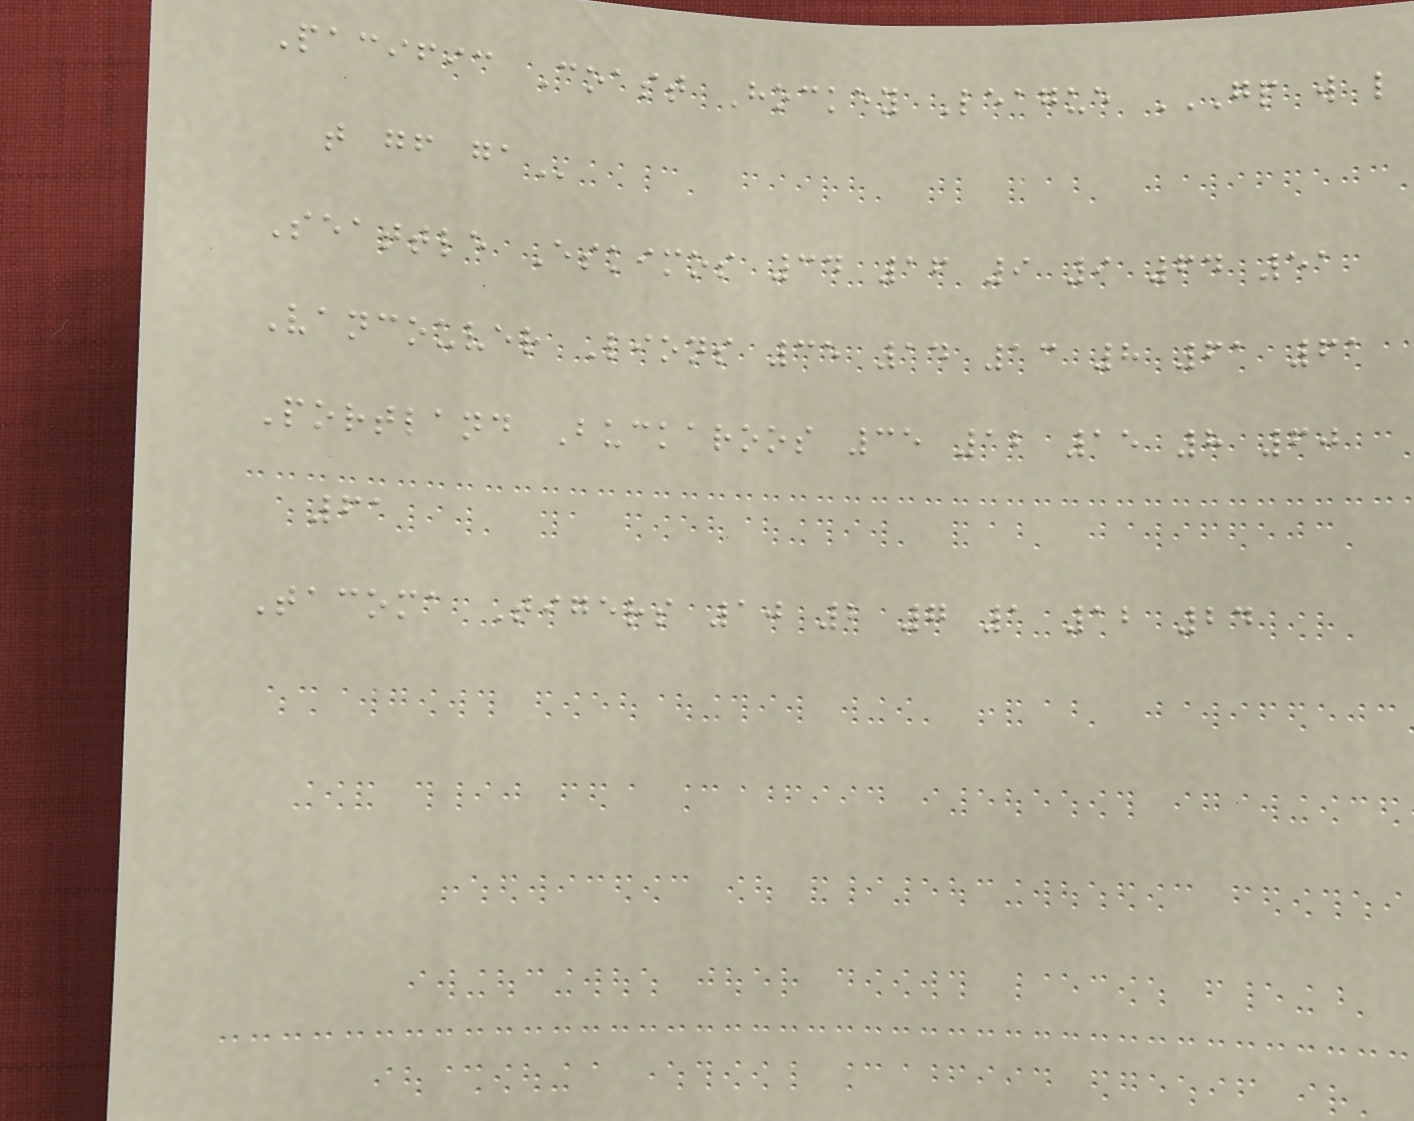Pacific Coast Hockey League GP W L
T GF GA
Seattle Eskimos 34 16 9 9 64 51
Vancouver Lions 35 14 13 8 61 61
Portland Buckaroos 35 12 15 8 60
61
Tacoma Tigers 10 2 7 1 12 24
